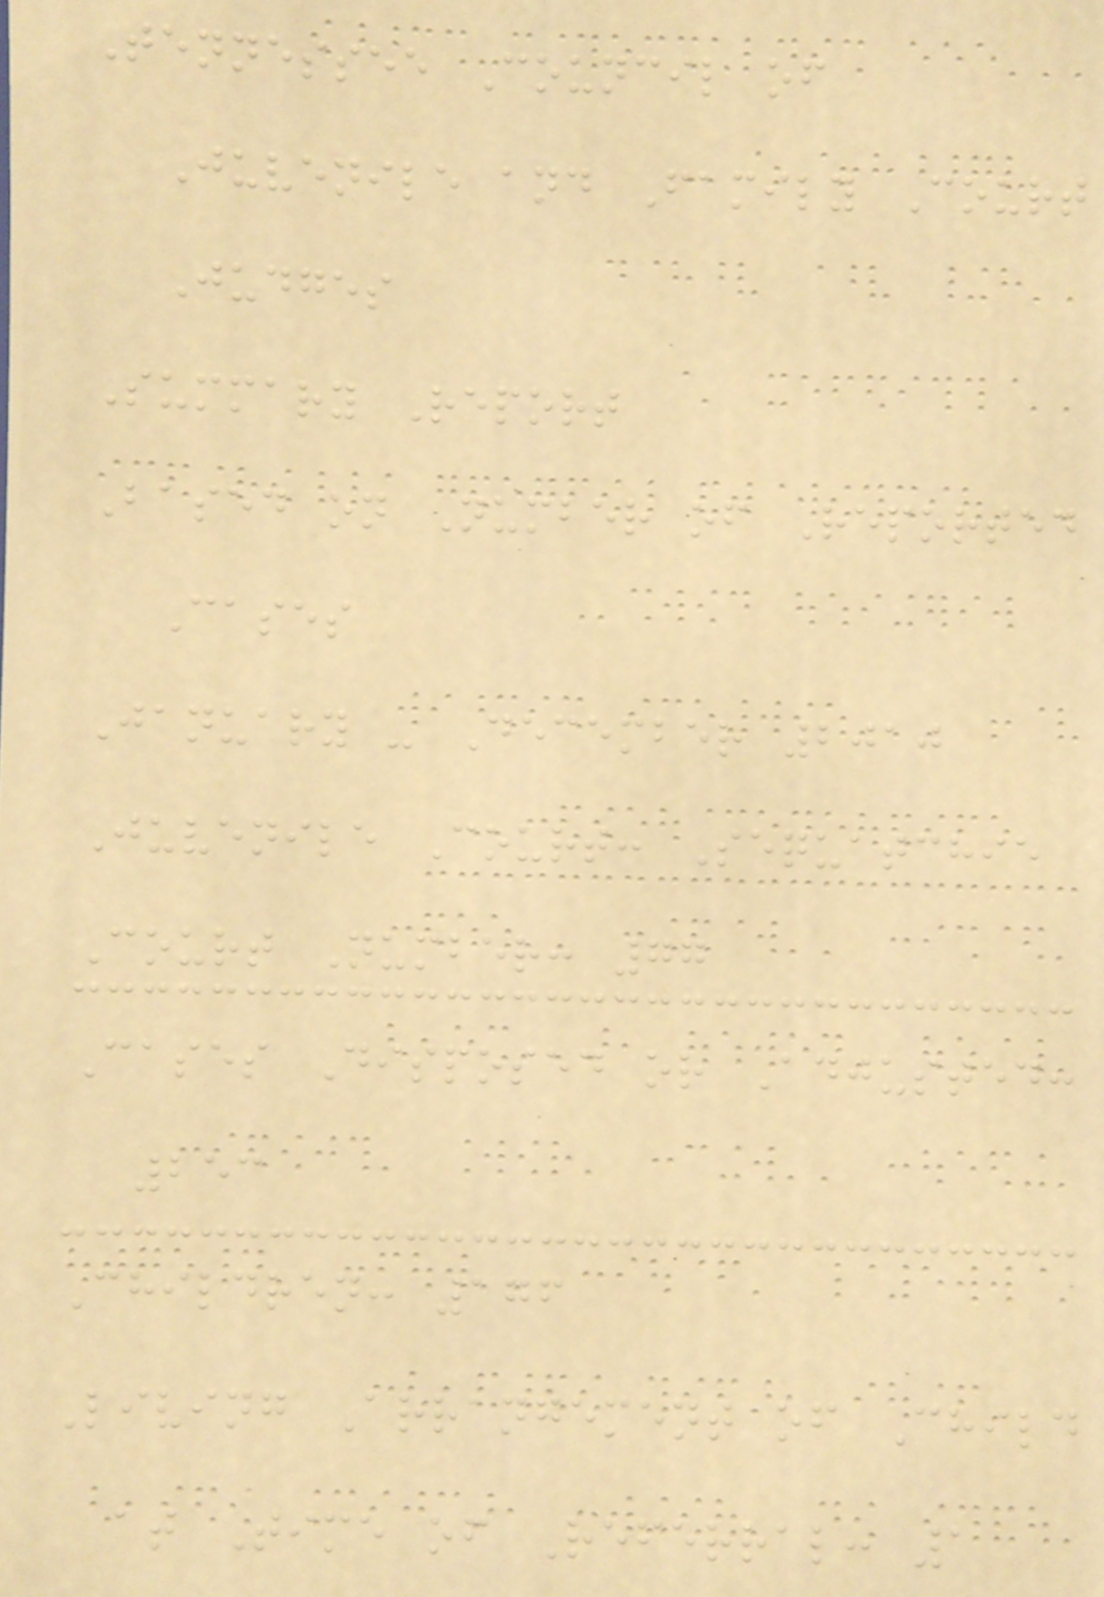Tennessee Council of
Juvenile and Family Court
Judges
Summary Report
Based on Number of Reported
Cases
January - December 2010
Juvenile Court: Sequatchie
Court Number: 77
Cases Disposed or Adjusted:
253
Children: 176
Living Arrangement of Child
at Time of Referral: 1
